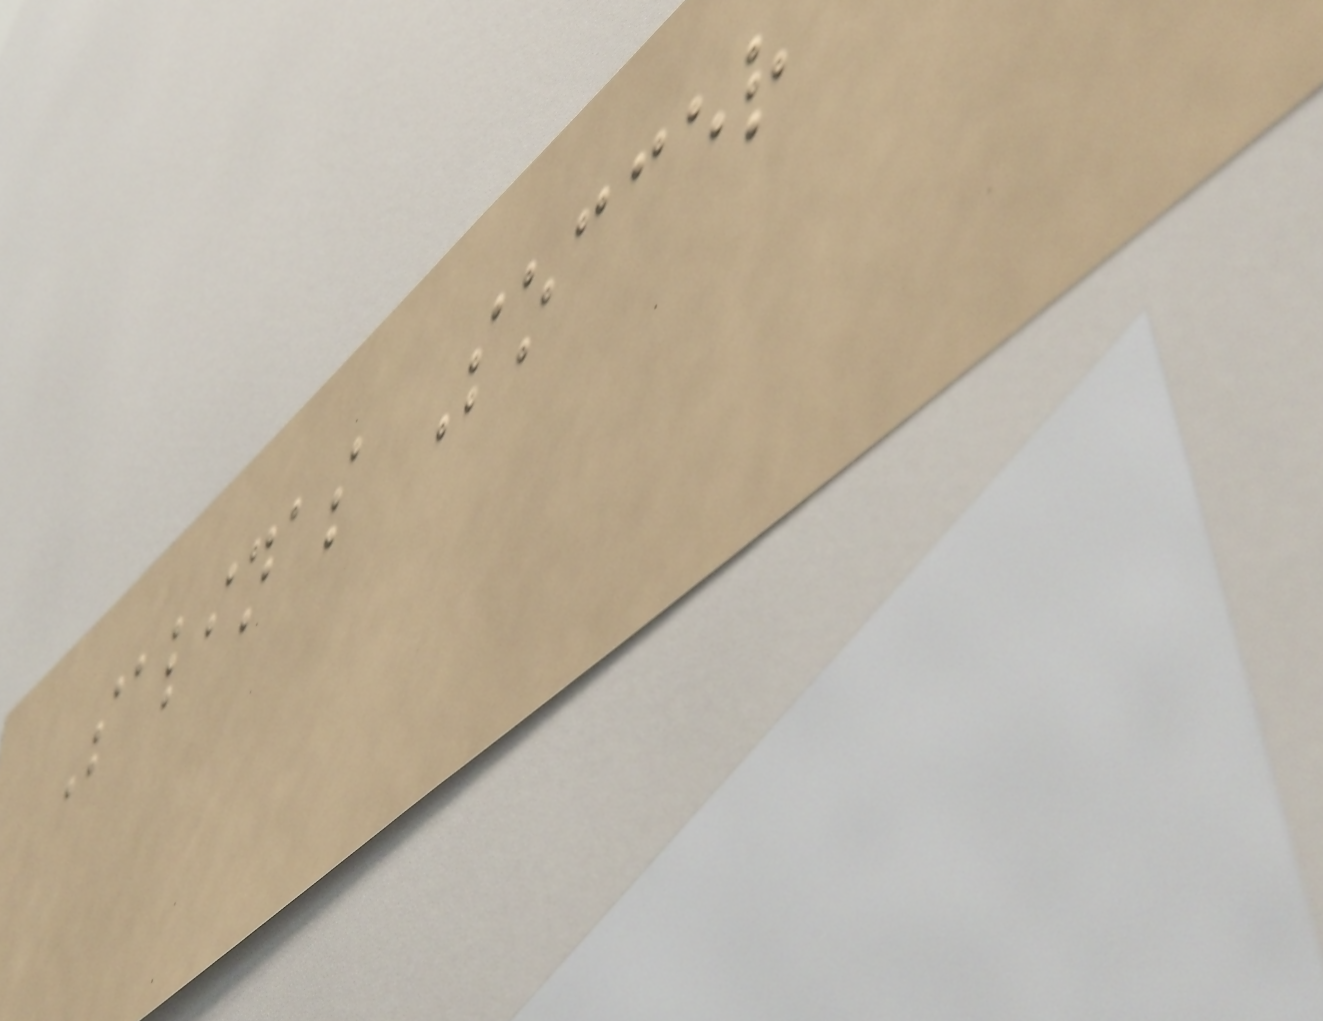Salinas Soccer
